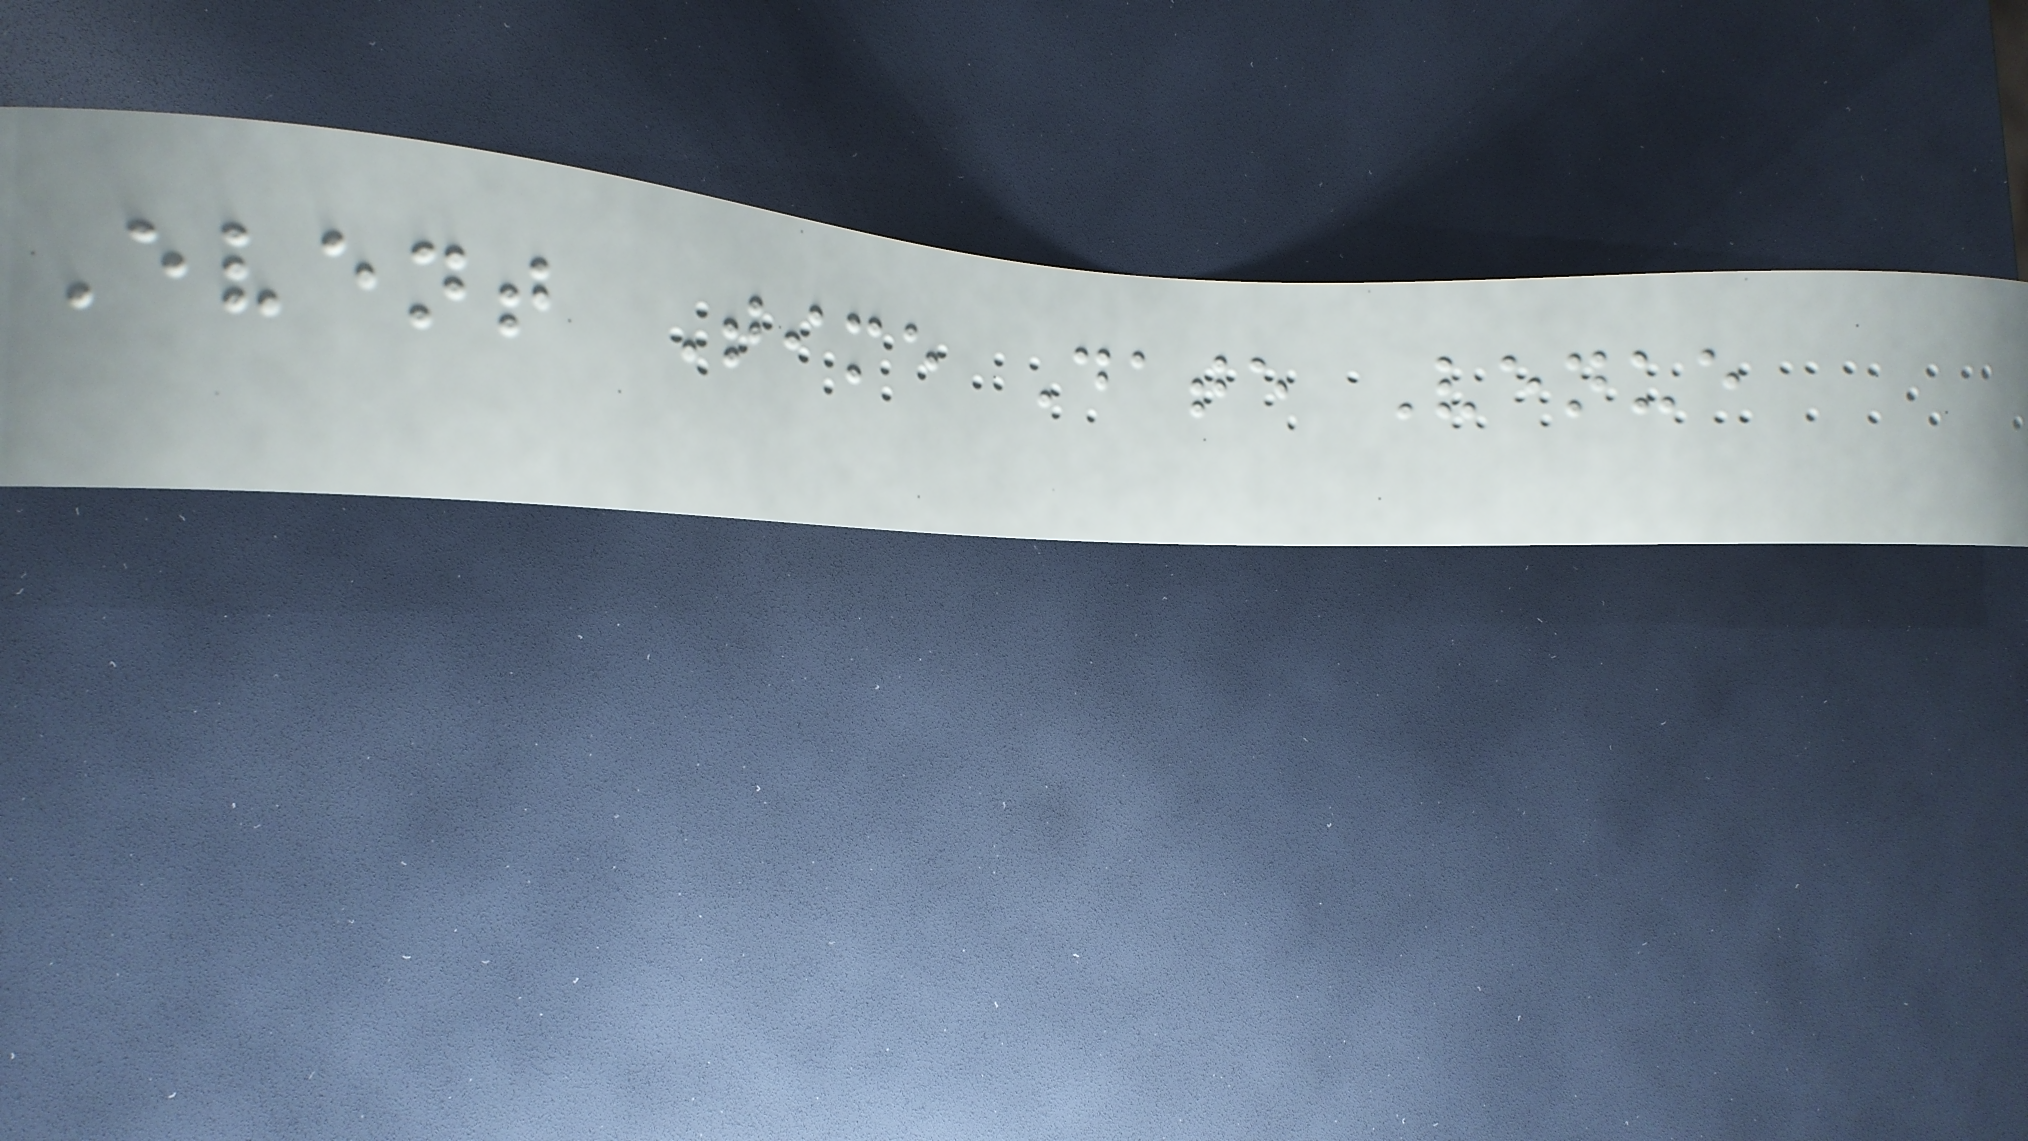Event Time Date Venue
